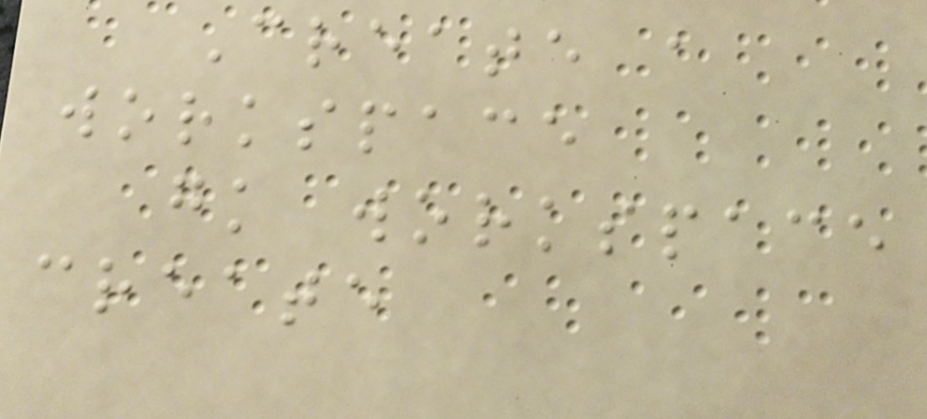Create a
workspace
gk workspace
create
